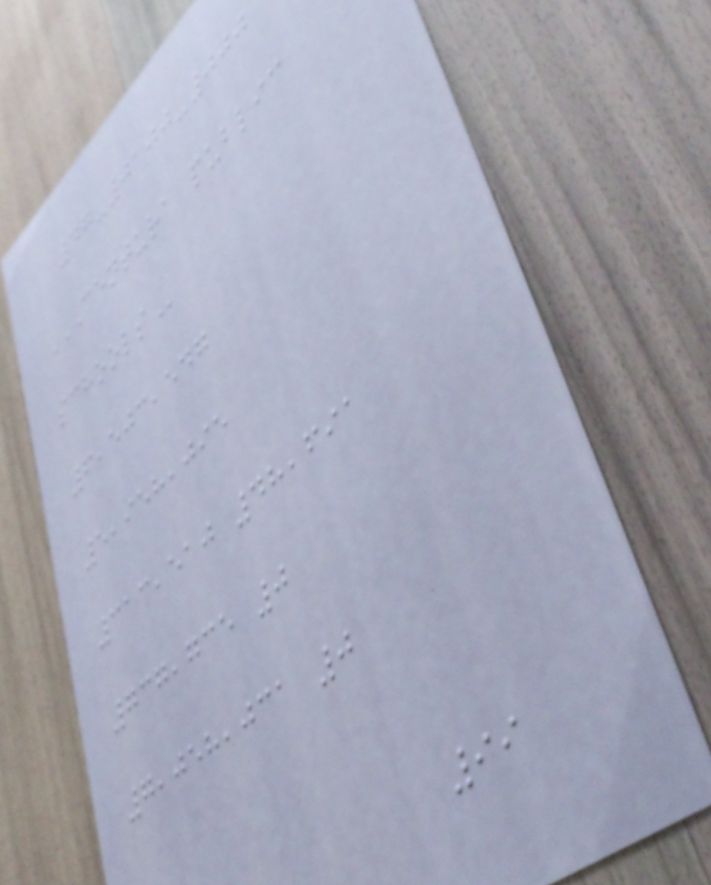47-0100-000
CENTURA PUBLIC
SCHOOLS
6,503,547
5,958,095
313,510 48,691
737,735 0
7,058,031 0
99
